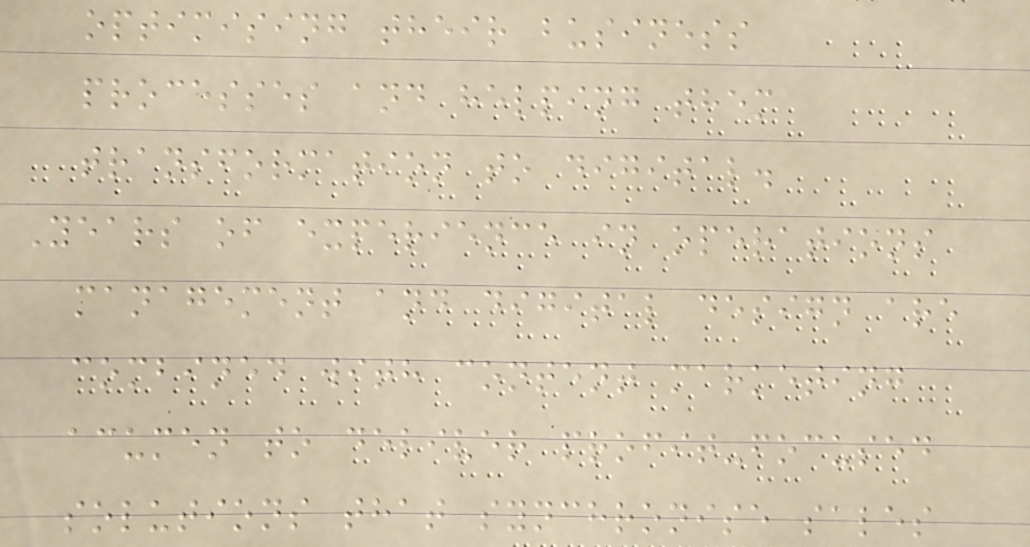optimising their business
processes and helping them
transformation to digital.
Years of experience in operations
management and digital design are
combined with content marketing
acumen to deliver profit-focused
solutions that synchronise sales
